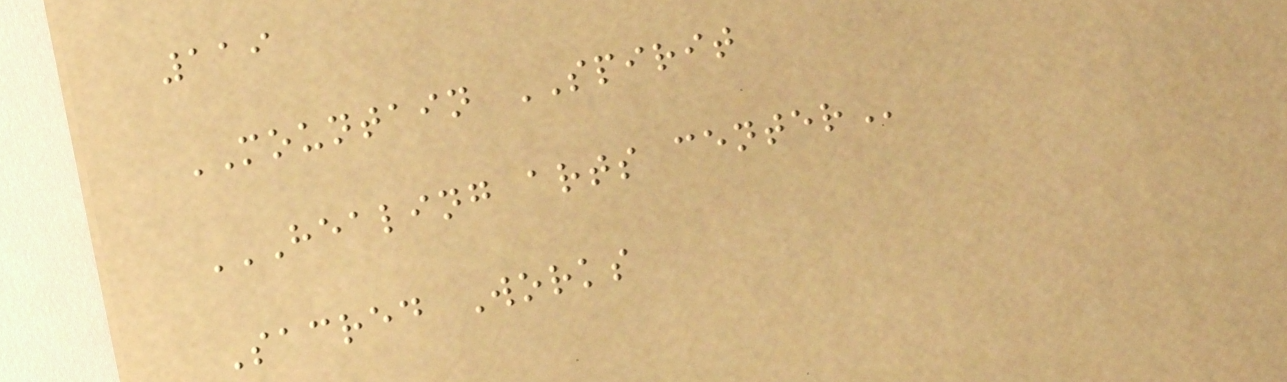119
MOUNTAIN SPIRIT
HEALING ARTS CENTER
Sacred Works
